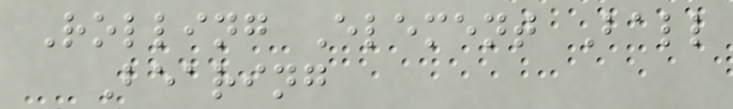Rolling Element Ball
Bearing
